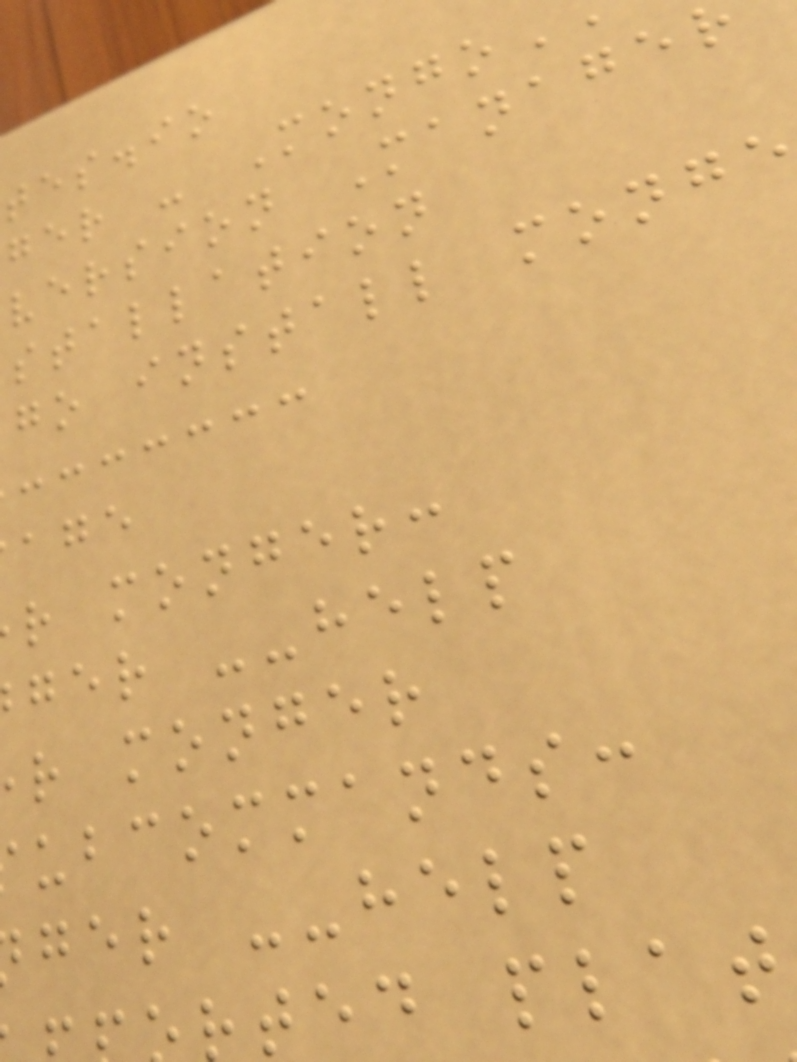tes.io
ger - Mongo
version Manage
stallation
go install monge
r monger:
ger --help
r monger
ubcommands:
ger --help
rted plat
